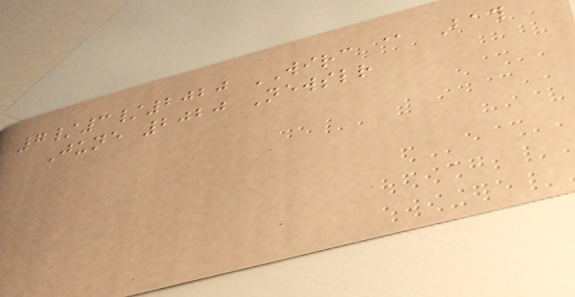7/3/2020 WIRC @ Bath
June 2020 Newsletter
